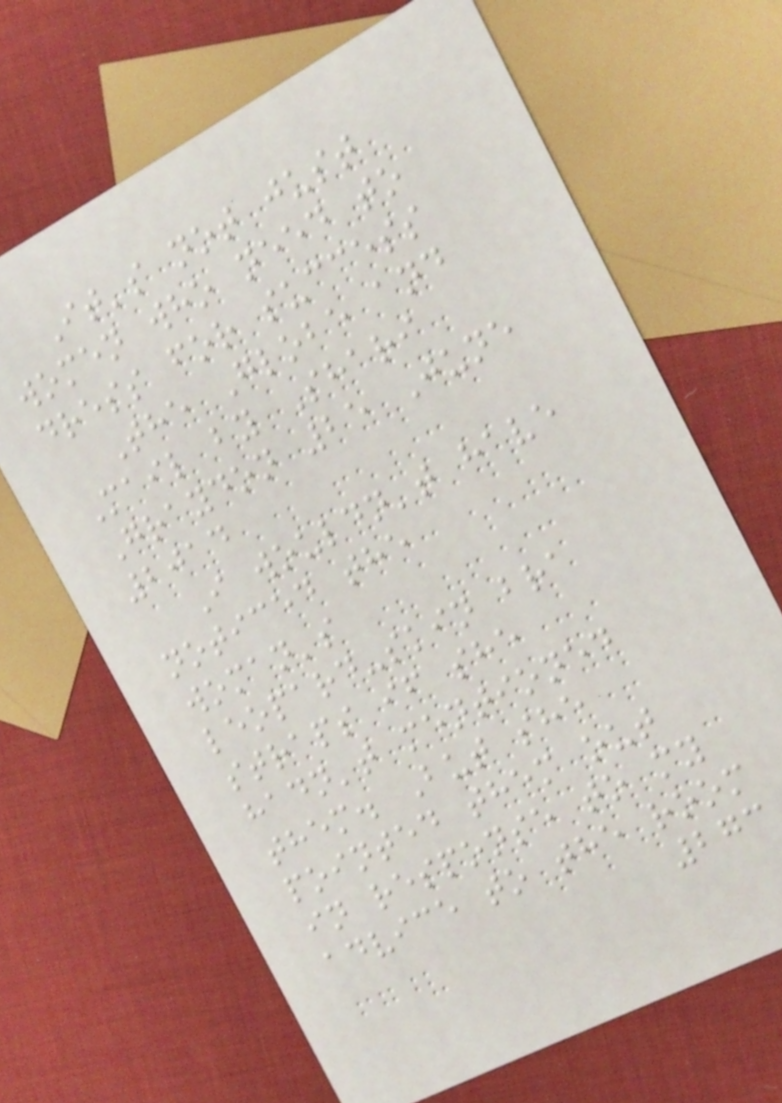It's not just
women who need to
dress for success
The Globe and
Mail by Shari
Graydon 25 June
2014
I wouldn't have
noticed the
woman's
leopard-skin bra
straps if she
hadn't mentioned
them. But she
pointed them out
in response to my
advice to the room
273
